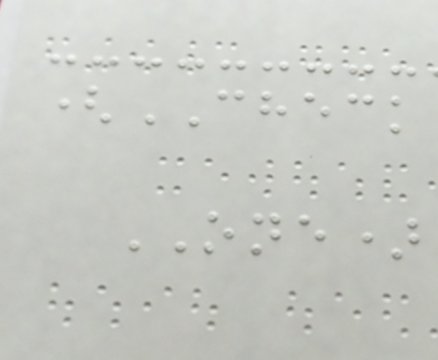(CHECK
ONE)
